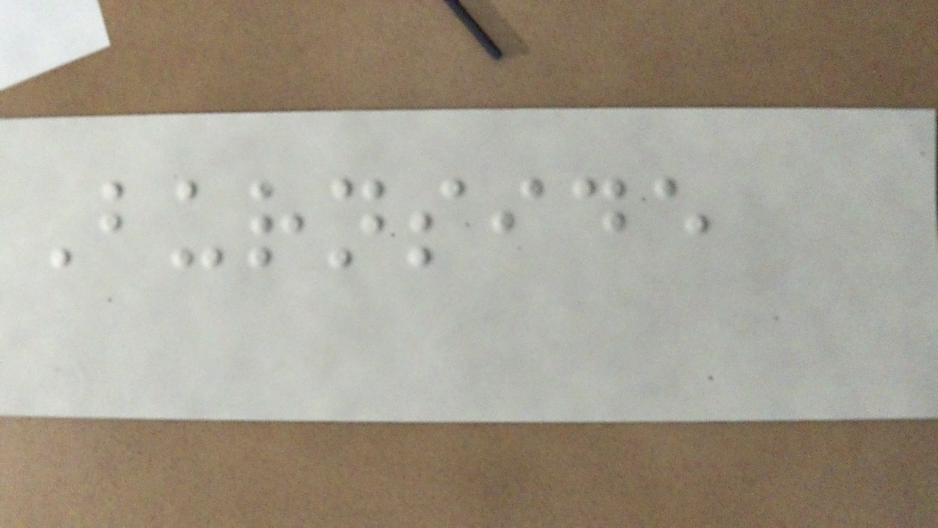Burnside
